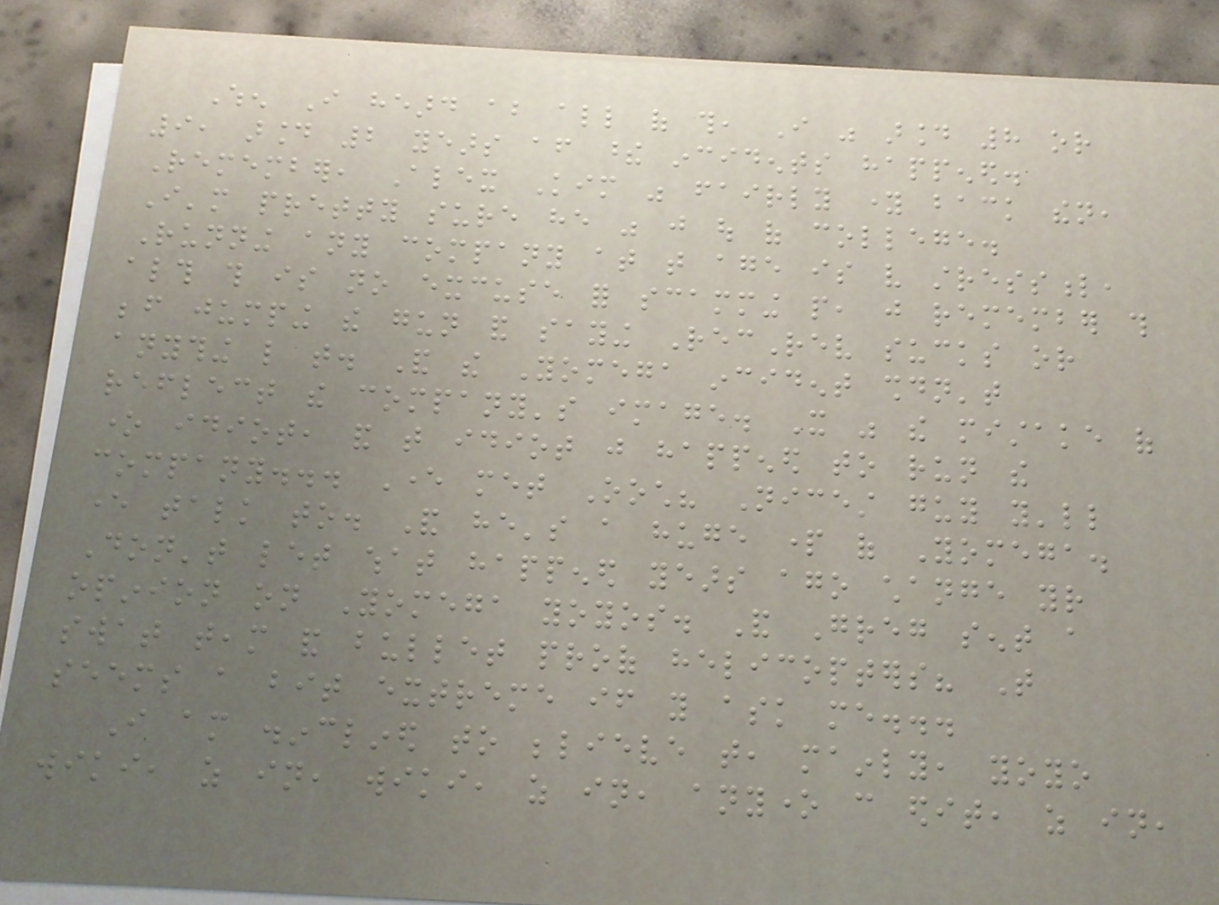When I heard about all of this, I was around 8 or
9, around 2 years after these incidents happened.
Remember, Alex Kim was fairly young back then,
I'm pretty sure he was just out of college.
Running any company at that age is very stressful,
although this is no excuse for scamming people, just remember this
before jumping the gun and saying RecRev sucks or
anything like that. And the Yomega incident shouldn't
reflect the company's image. It was the mistake of
one idiot, and that idiot just happened to run the
company... Ever met Ooch? Nicest guy you'll
ever talk to. And he's a huge part of Yomega.
Don't let what happened years ago change your
opinion on Yomega yoyos. And Greg sent a
swat team and bullet proof helicopters? That
seems a bit extreme if you ask me...
I am disinclined to believe that, mainly, yoyo
wiki, as in, wiki, as in, anyone can edit, as in,
